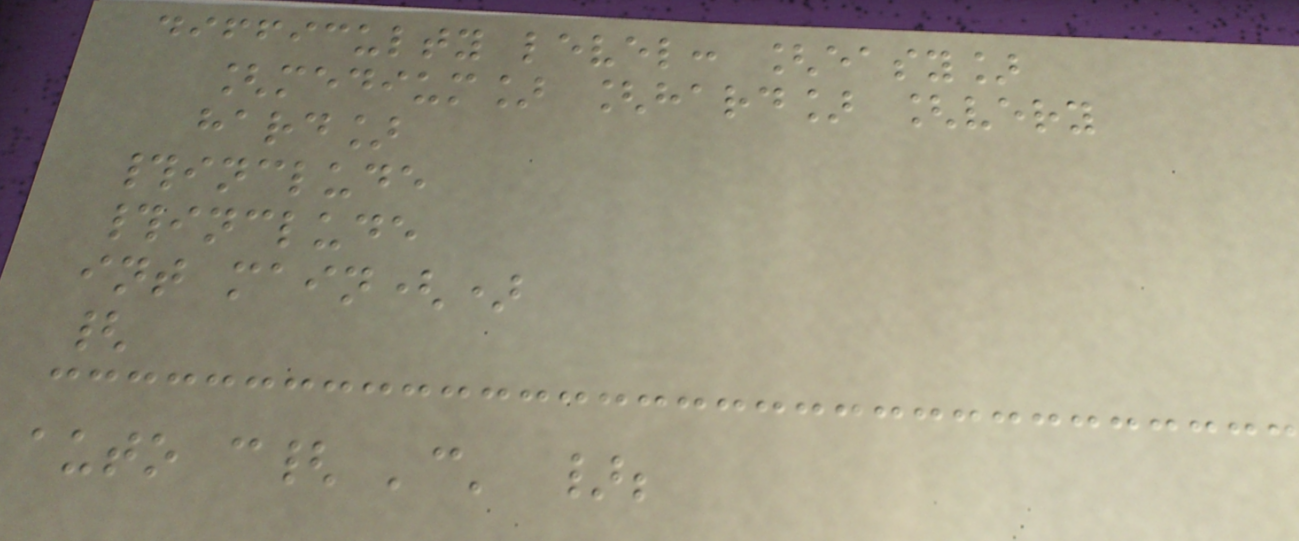difficulty level: [easy]
[medium] [hard] [very
hard]
#include
#include
int main()
{
auto c{ 'c' };
